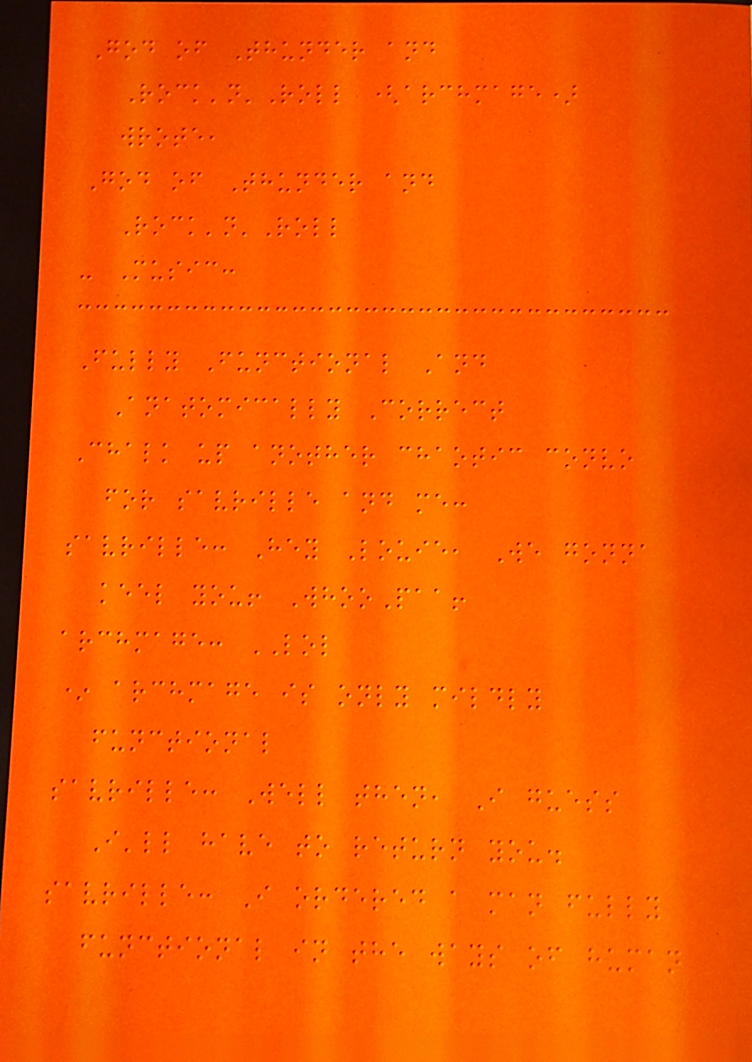God of Thunder and
Rock'n'Roll (archmage)
wrote,
God of Thunder and
Rock'n'Roll
- Music:
Fully Functional And
Anatomically Correct
Chalk up another chaotic convo
for savrille and me:
savrille: Hey Louie, We gonna
keel you! WhooPaa!
archmage: LOL
* archmage is only mildly
functional
savrille: Well then, I guess
I'll have to return you.
savrille: I ordered a man fully
functional in the ways of human
